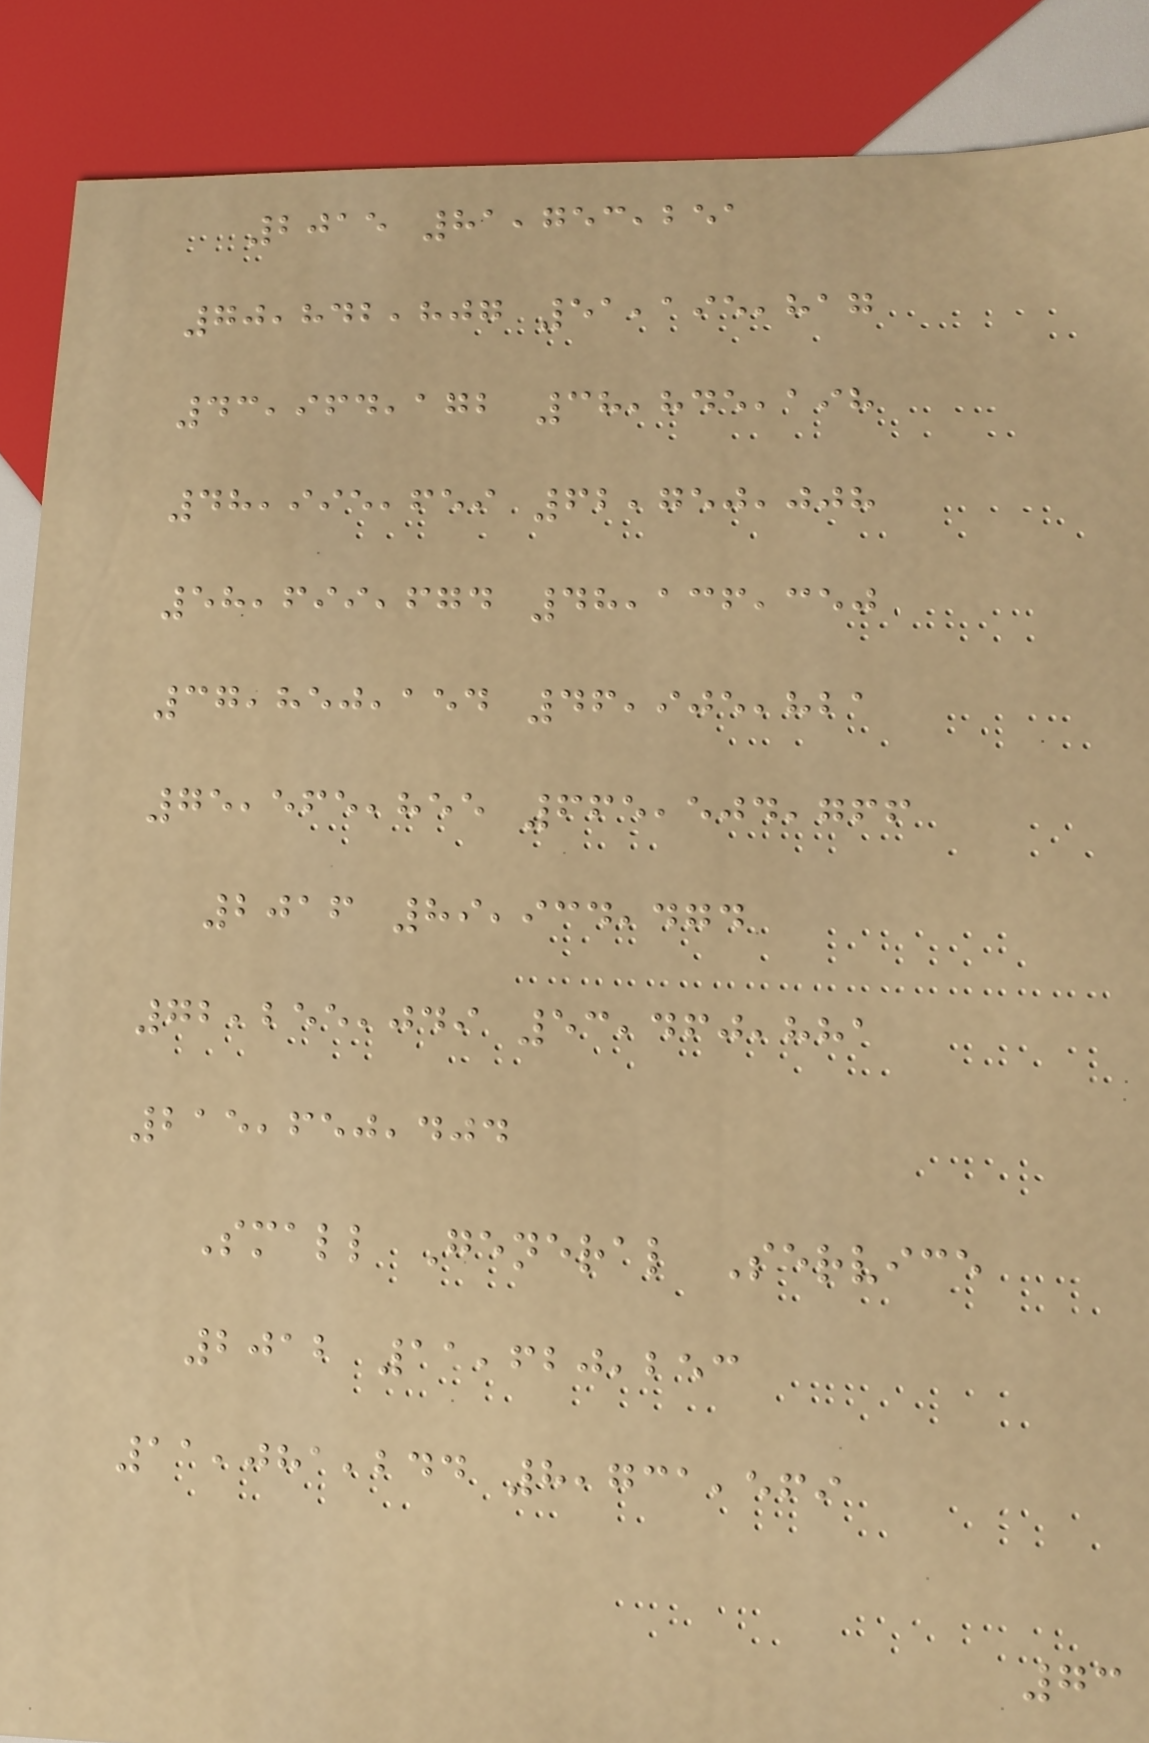2015 81,753,251
70,842,807 51,195,817
43,964,172 38,845,198
48,995,659 62,750,008
58,699,674 48,136,350
37,850,154 46,905,821
75,565,855 665,504,766
2016 89,934,474
72,255,049 53,460,881
215,650,404
Small General Service
2012 11,620,253
11,081,244 8,731,569
73
